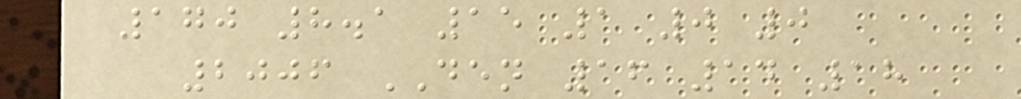170 8.1 15 1 0 0
2006 DEN 16 14 18
